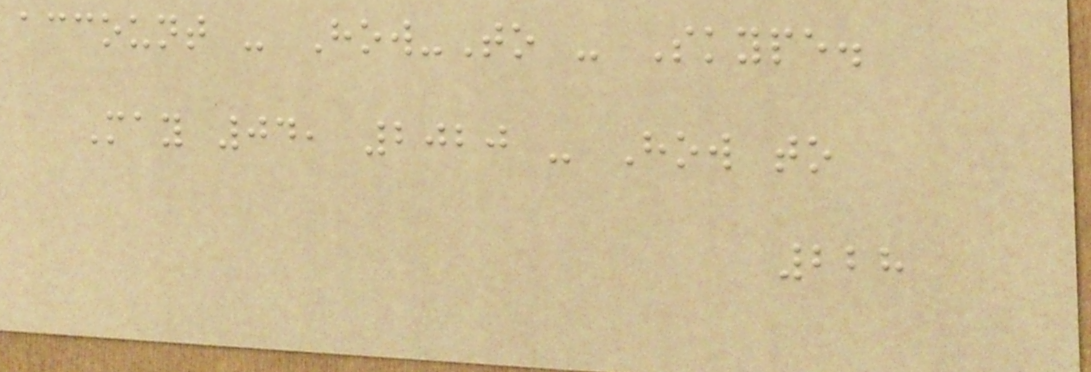account - How-To - Skype.
May 04, 2020 - How to
228
